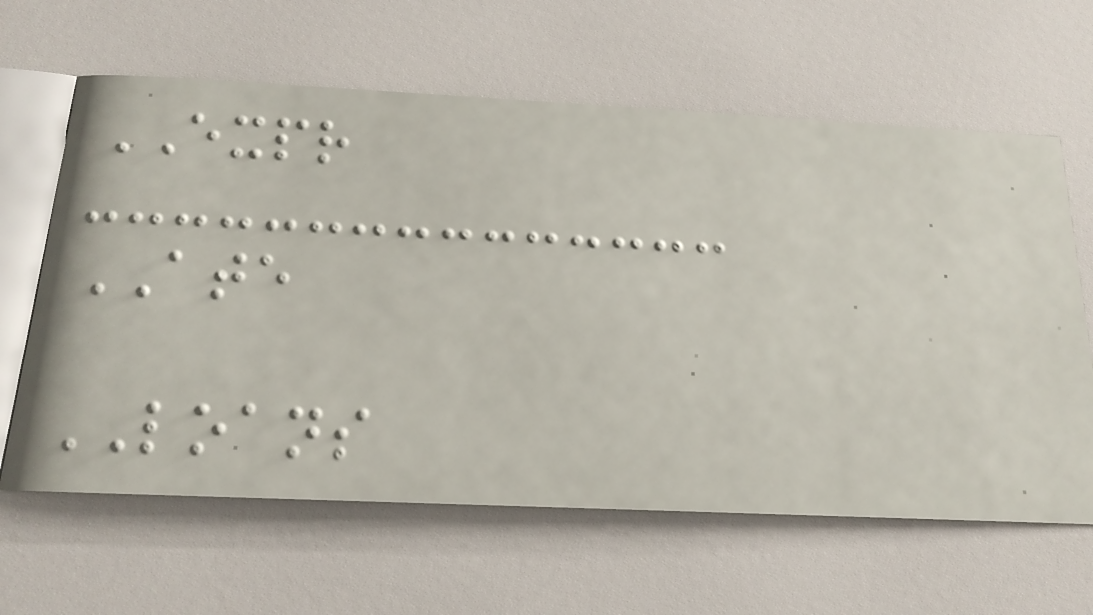EXPR
ATE
LOANS
